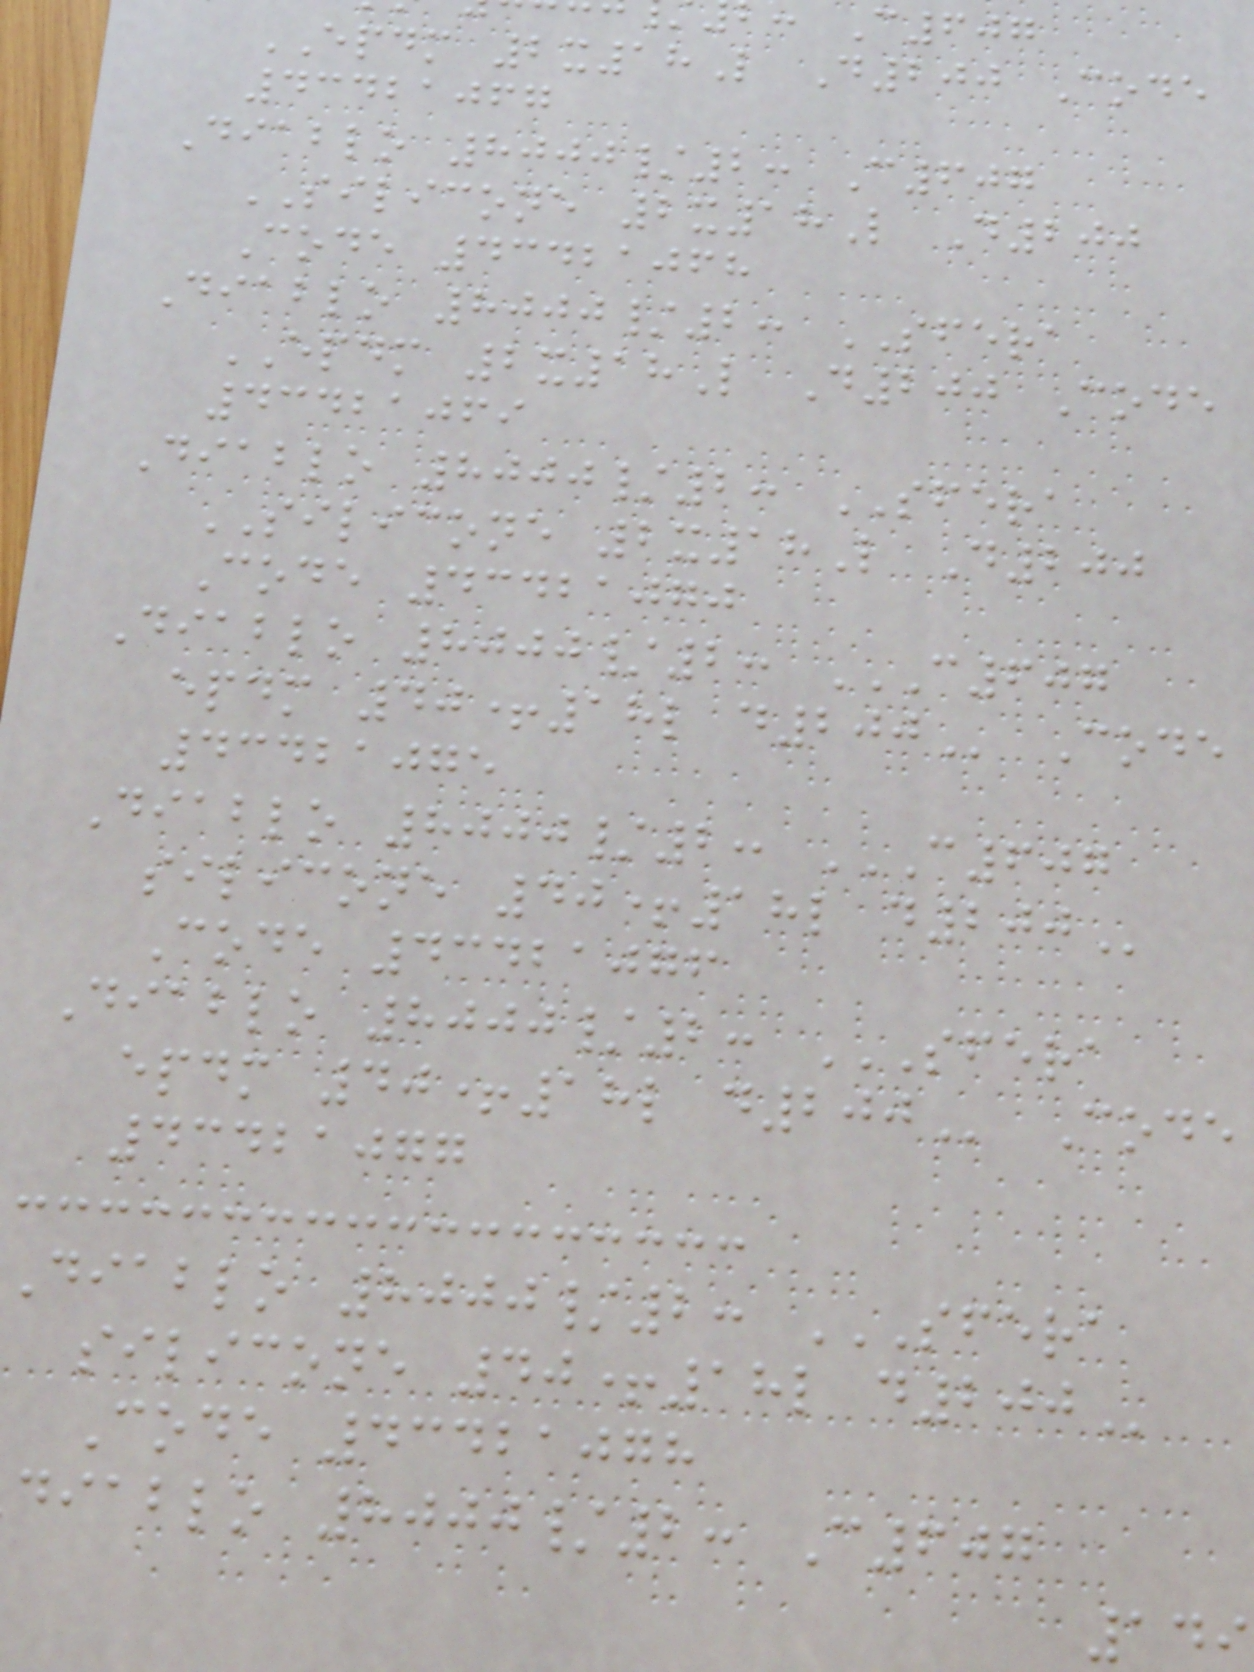: C607
EPDM 2x18L D200 Code
43421067
Diablo 8000/2: C607
SILICONE 2x18L D200
Code 43421068
Diablo 8000/2: SFERA
EPDM 2x18L D200 Code
43421069
Diablo 8000/2: SFERA
SILICONE 2x18L D200
Code 43421070
Diablo 8000/2: C607
epdm 40+18l
43421075
Diablo 8000/2: C607
silicone 40+18l
Code 43421076
Diablo 8000/2: SFERA
epdm 40+18l
43421077
Diablo 8000/2: SFERA
silicone 40+18l
Code 43421078
diablo 8000/2: C607
149
